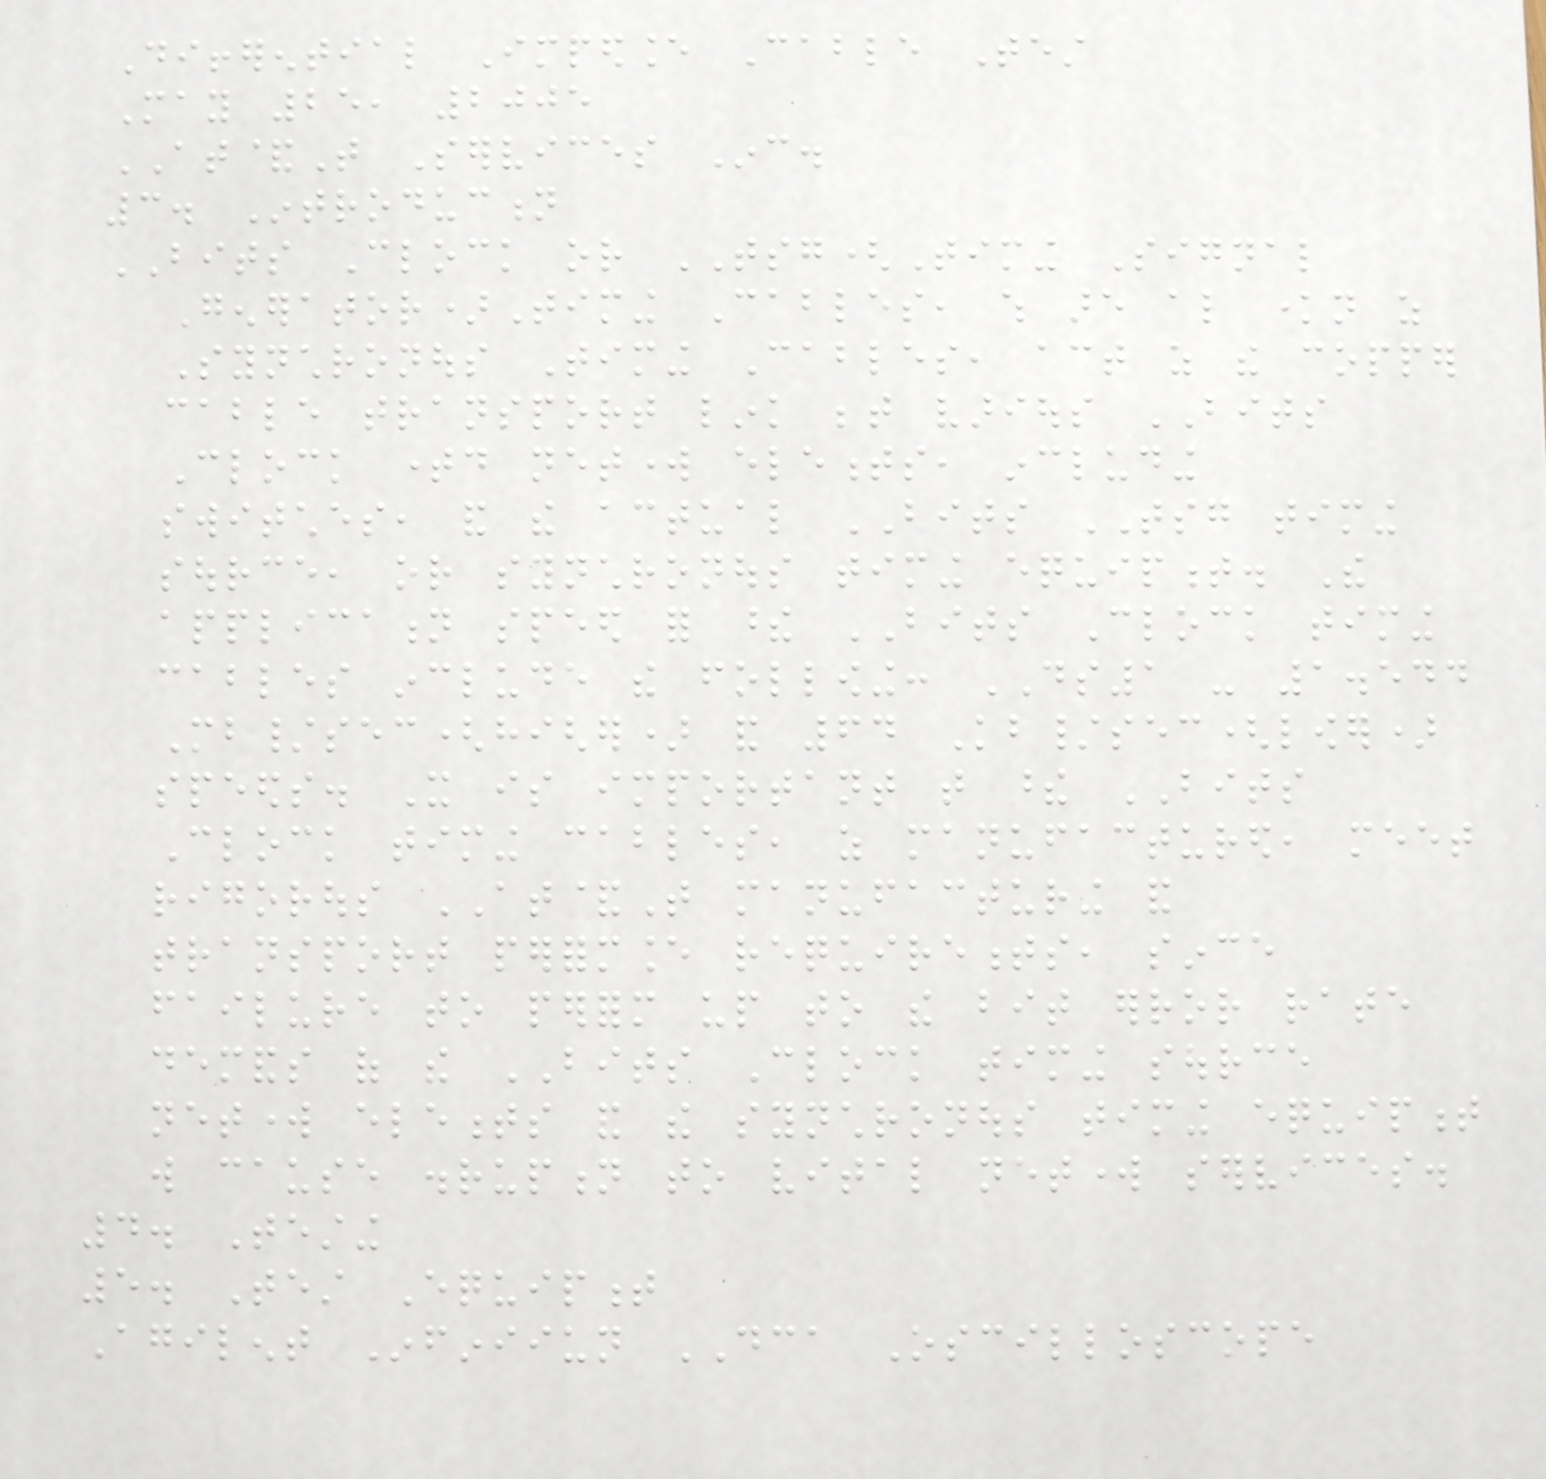Differential Impedance Cable Test
May 25, 2005
AT&T Services Inc.
3. Introduction
BITS Clock or TSG(Timing Signal
Generator)Timing Cables, which are also known as
Synchronous Timing Cables, act as the copper
cable transport link between various BITS
Clock timed network elements, including
switches, and the actual BITS TSG timing
source, or synchronous timing equipment. The
application speed for these BITS Clock timing
cables include the following: DS1 - 1.544
Mb/sec(higher) and 64 Kb/sec(lower)
speeds. It is important that these BITS
Clock timing cables, as manufactured, meet
rigorous AT&T manufacturing and
transport performance requirements, since
failure to perform up to the bit error rate
demands of the BITS Clock timing source
network elements and the synchronous timing equipment
will cause disruption to vital network services.
4. Testing
5. Test Equipment
Agilent Infiniiun DCA Oscilloscope
